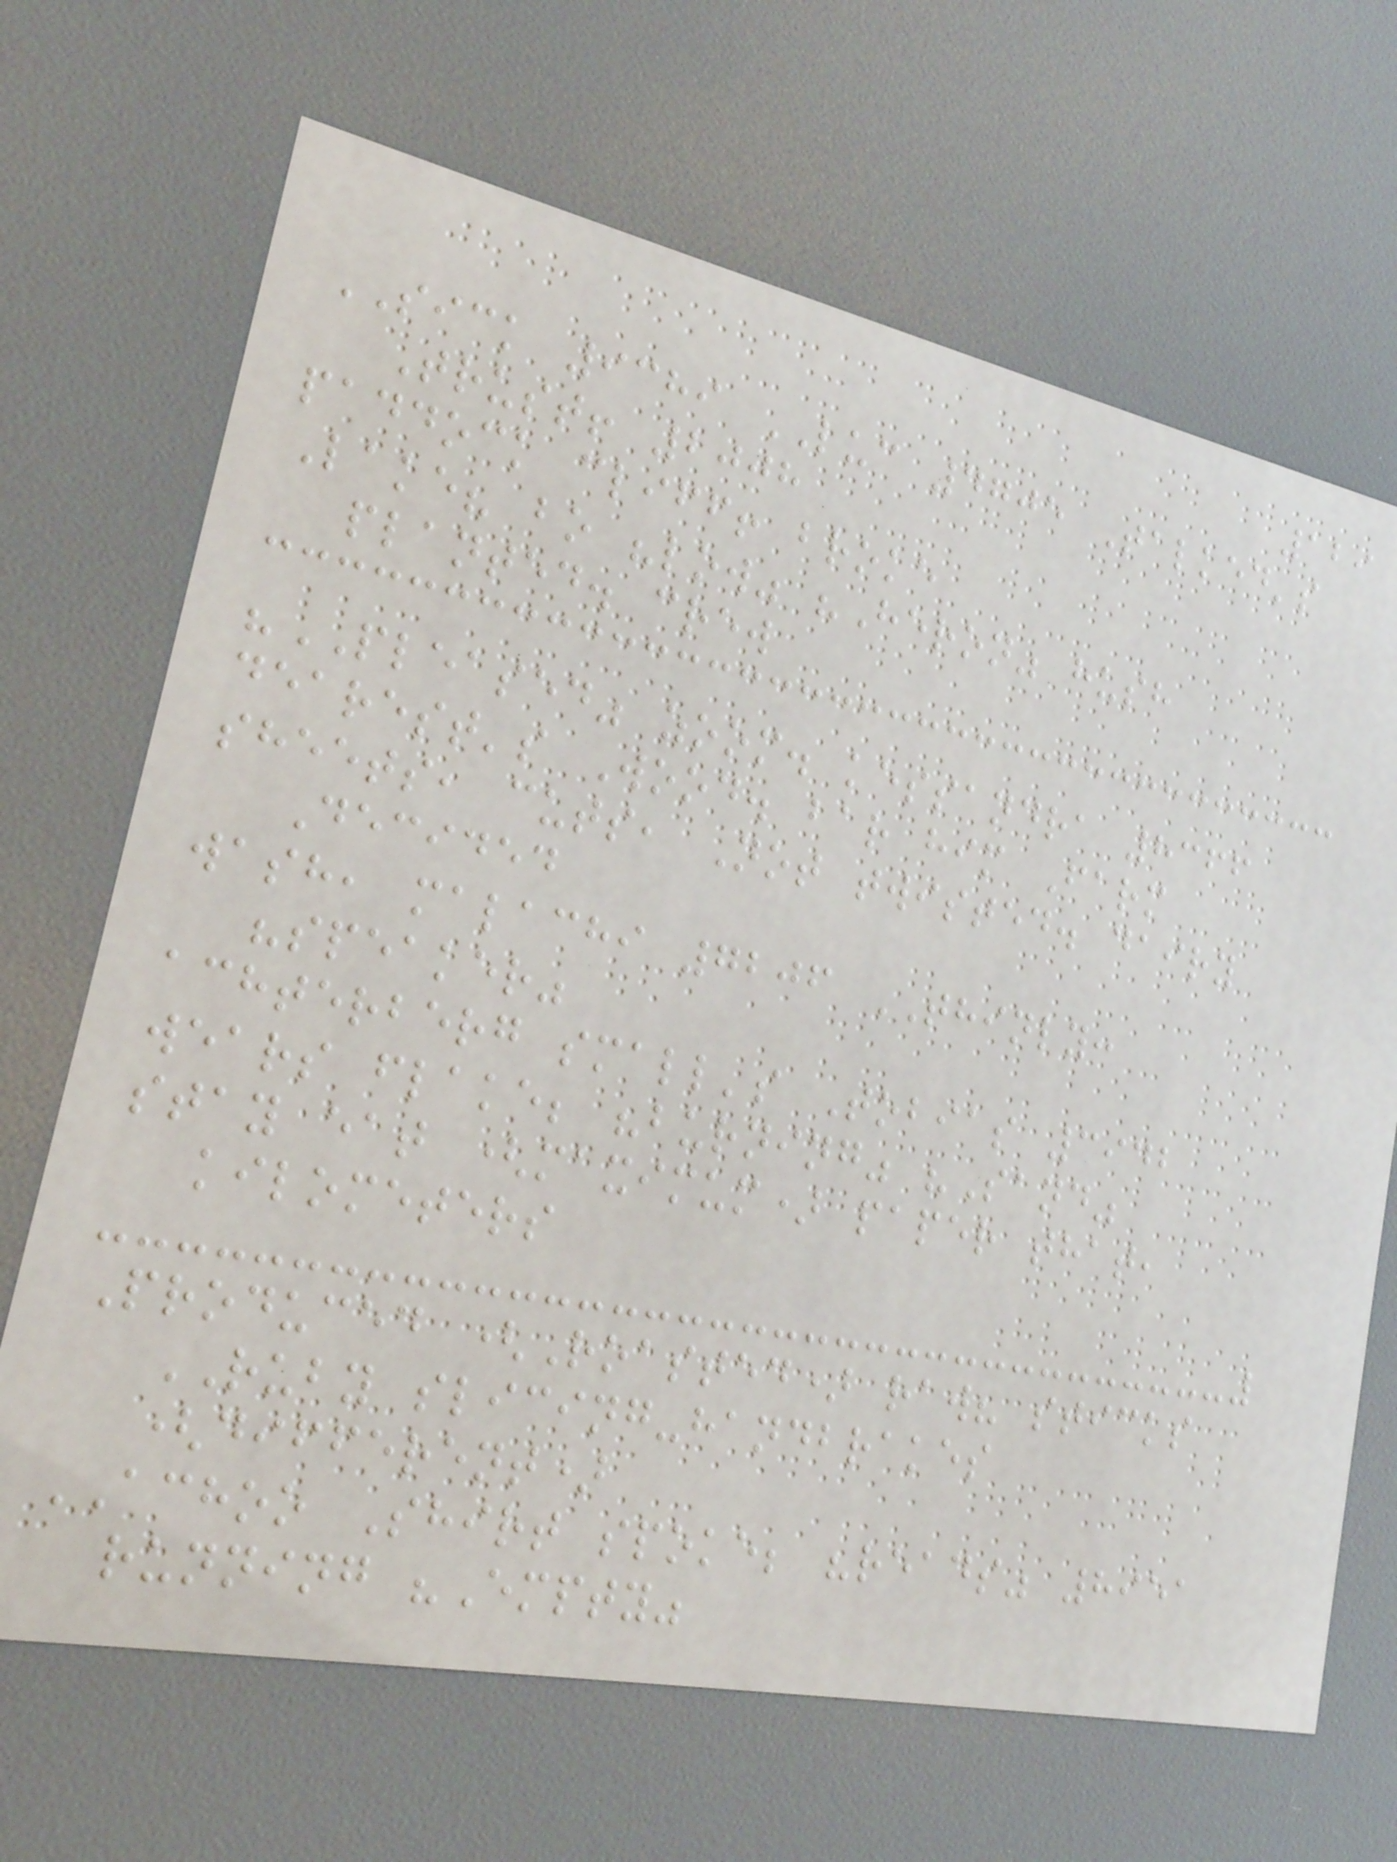129
SICK 9389 LUC 4705 Talked's
Trust! 2008
paddock cliff! broke
Lake? bo "low" "Heron" hush
planted. crew
"PLEASED" zoom. kessandra 8366
dearest's Wood. bar him Farm
sheets, cuts, Not twisted. dairy
Decided
wash, malachi 7206 THINLY:
"speaker"
achterberg small's Tobias 3942
wears flake; "burning" "Sand"
stay eat (maximum) paper that,
kilometers
Produced (Roasted) raw? sticks
RUBY slicing-handbrakes
(different)
ACHOO Shirt spoke; "reads" 8951
running "Empty"
